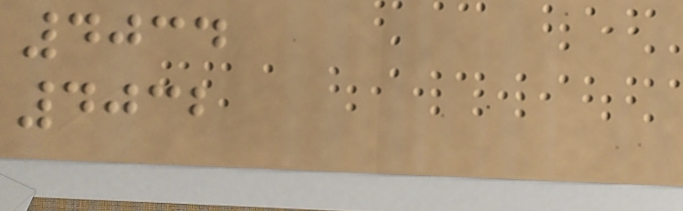4034
4032
